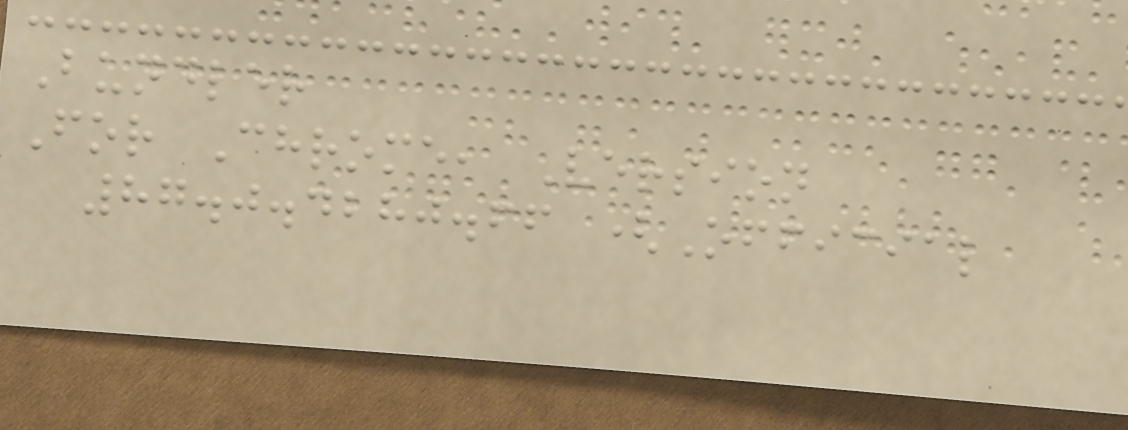Bundler
For Chrome, Version
87.0.4280.66 (Official
